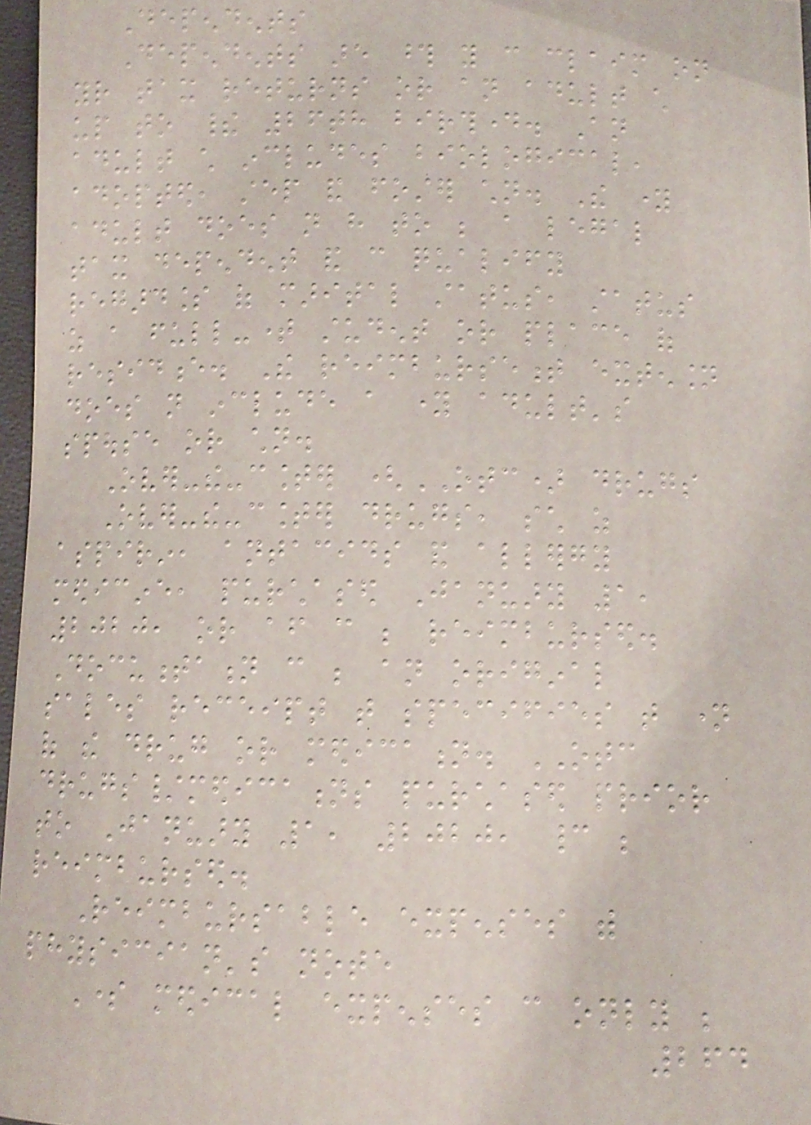Dependents
Dependents are those you can claim on
your tax returns or an adult child
up to their 26th birthday. An
adult child includes biological,
adopted, step and foster children. The young
adult does not have to be a legal
tax dependent and can qualify
regardless of marital status, status
as a full-time student or place of
residence. The reimbursement extension
does not include a young adult's
spouse or children.
Over-the-counter (OTC) drugs
Over-the-counter drugs, such as
aspirin, antacids and allergy
medicine, purchased January 1,
2020, or after can be reimbursed.
Documentation can be an original
sales receipt that specifies that name
of the drug or medication. OTC
drugs/medications purchased prior
to January 1, 2020, cannot be
reimbursed.
Reimbursable expenses with
physician's note
Some medical expenses can only be
264
